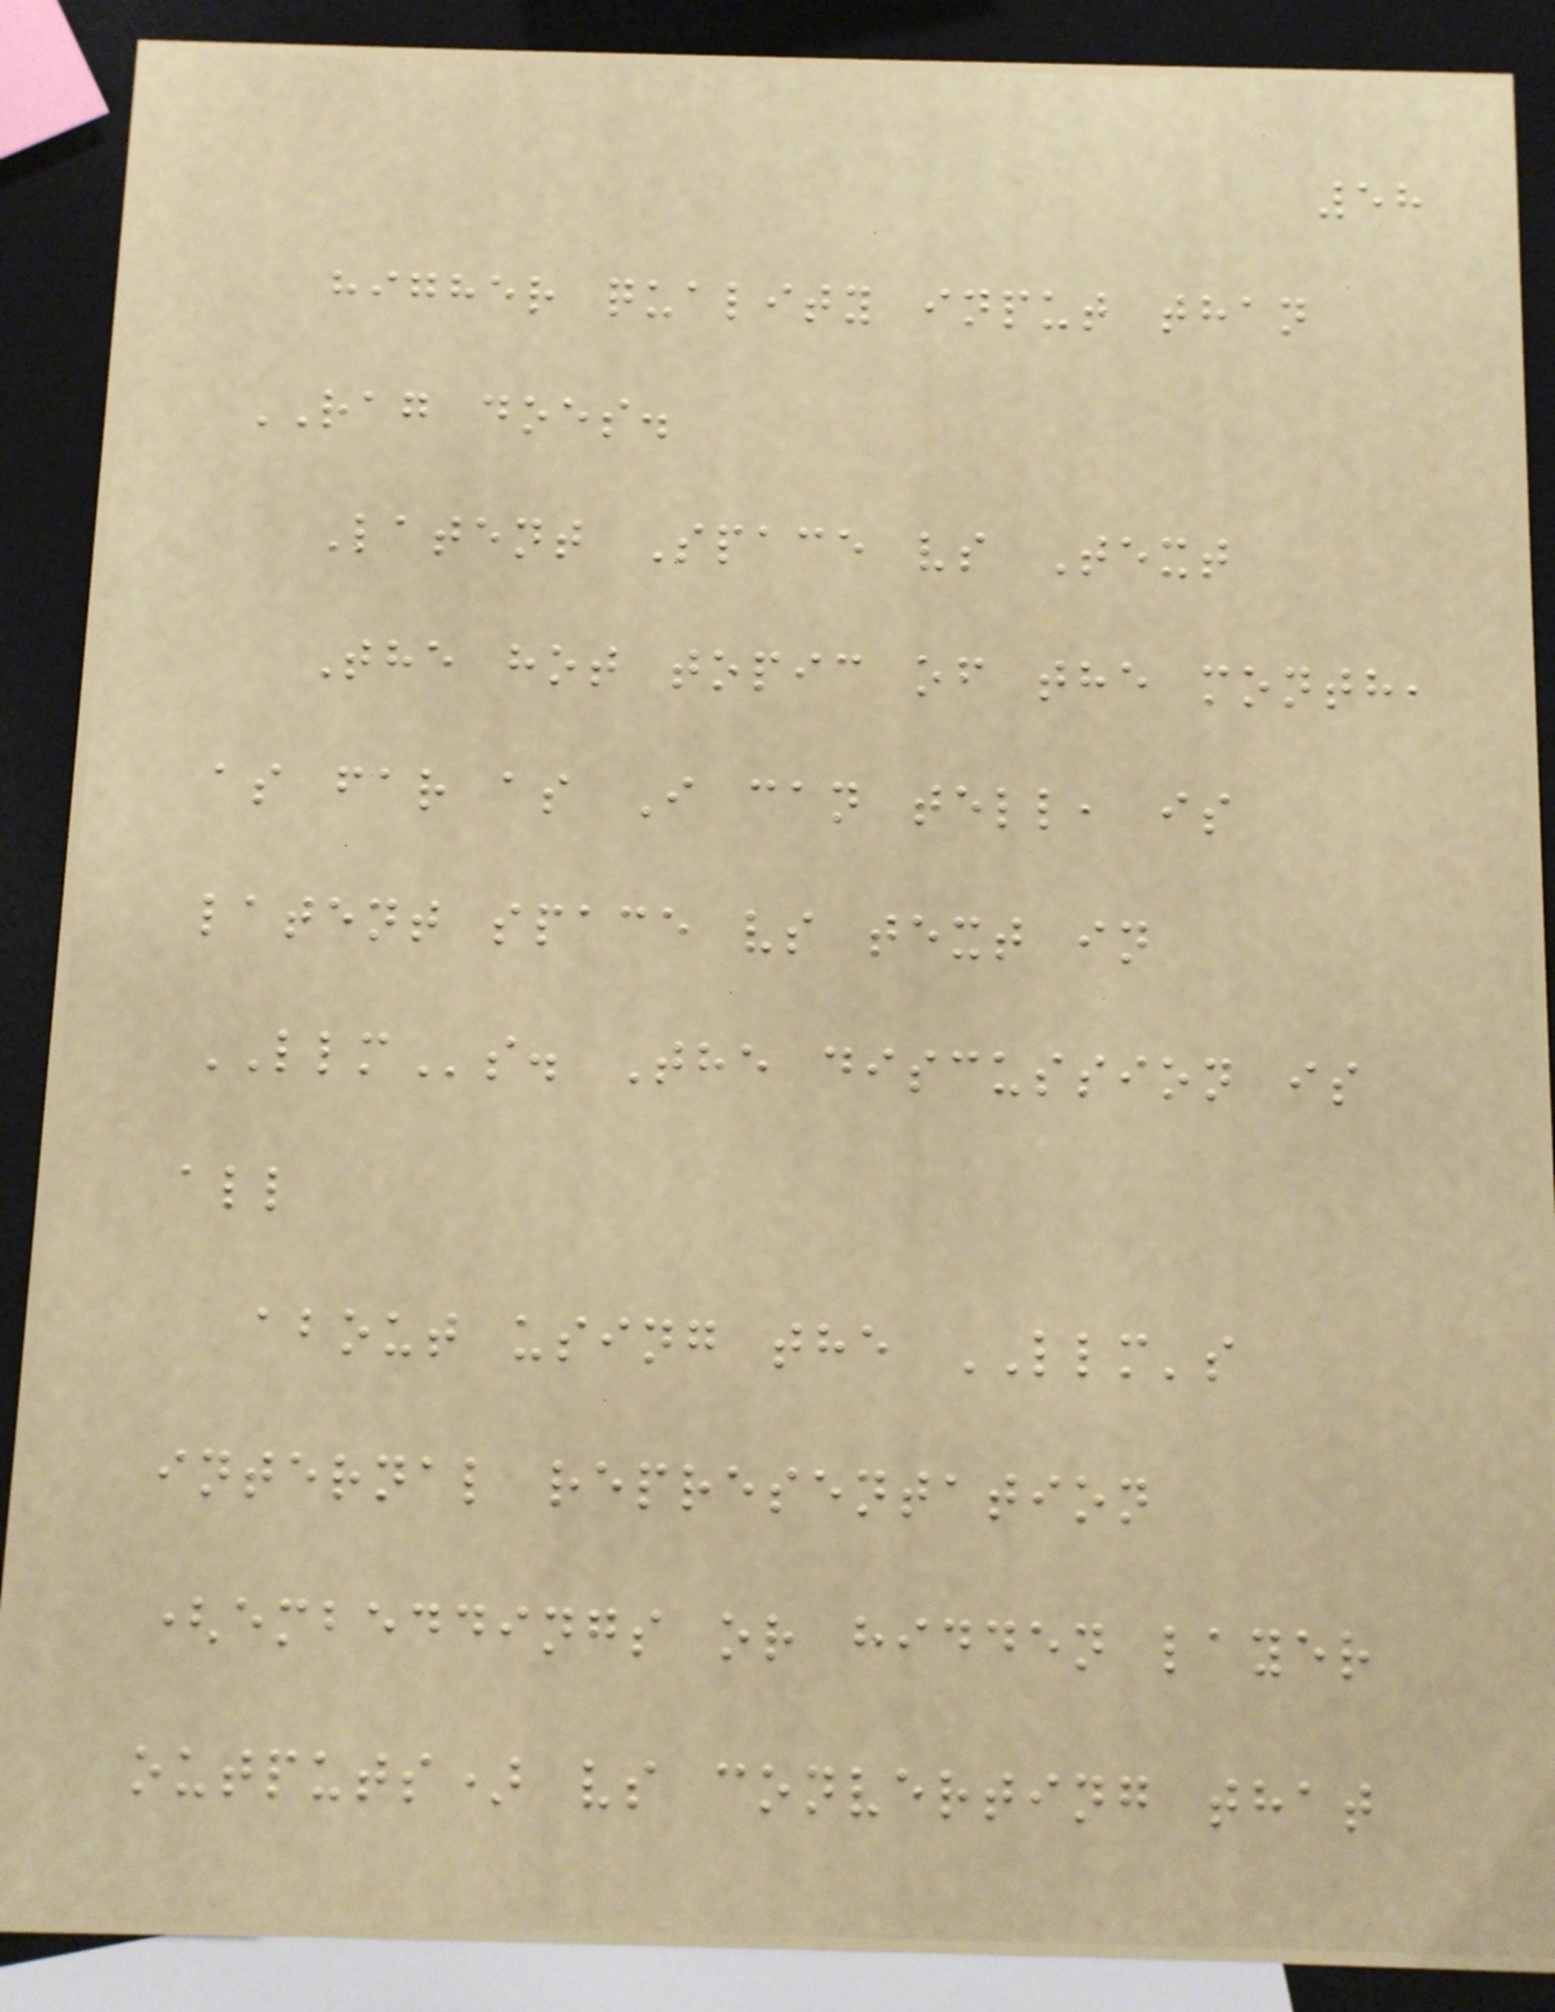58
higher quality input than
RAG does.
Latent Space vs Text
The hot topic of the month,
as far as I can tell, is
latent space vs text in
LLMs. The discussion is
all
about using the LLM's
internal representation
(embeddings or hidden layer
outputs) vs converting that
